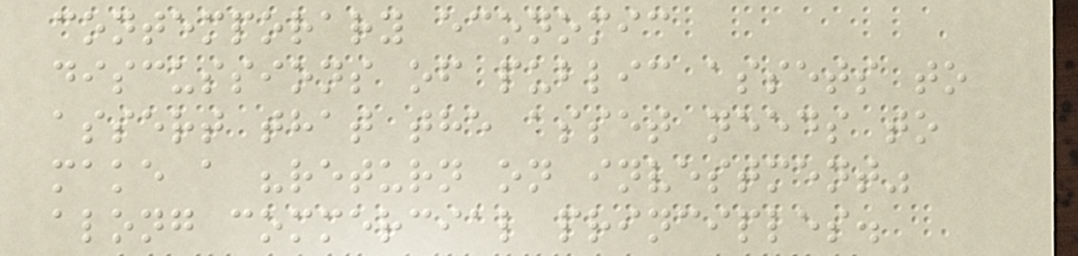contemporary economic
discussions of public assets to
assert that the asset needs to
make a "return on investment"
along commercial principles.
